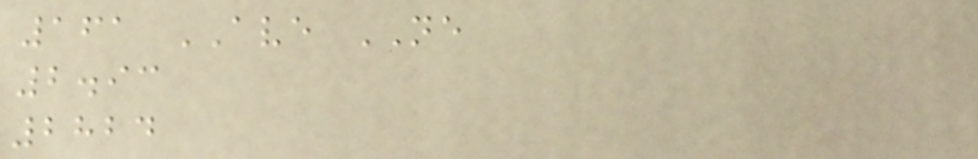161 AVE NE
2.93
2824
